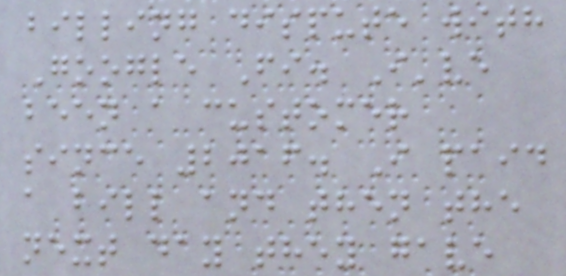billing dispute with
Google Fi. I've
been a customer
since 2016. I paid
a bill and then the
next day they gave
